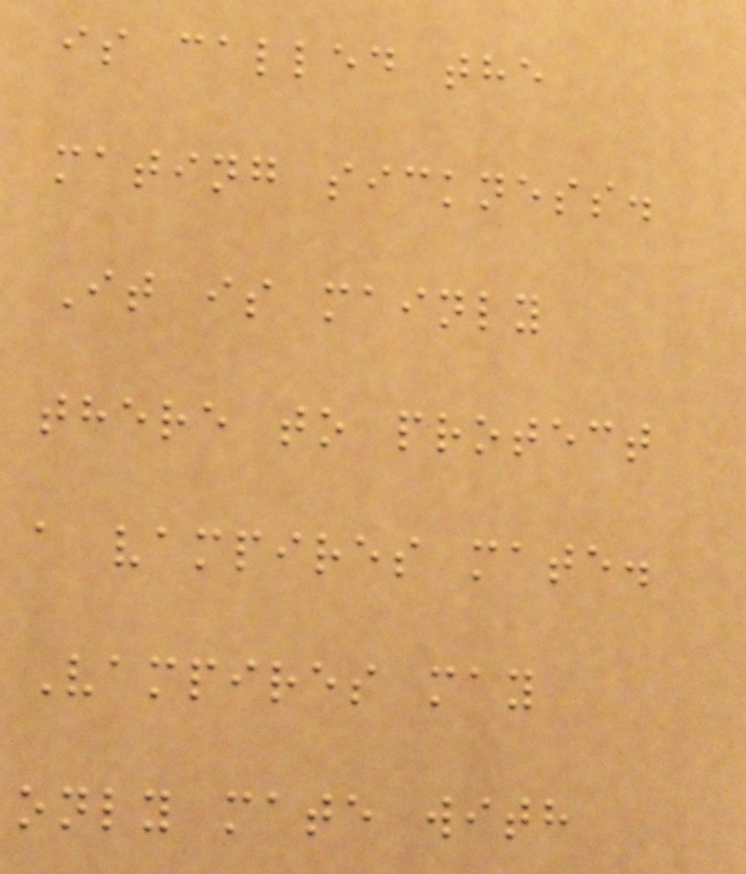is called the
mating sickness.
It is mainly
there to protect
a vampires mate.
Vampires may
only mate with
